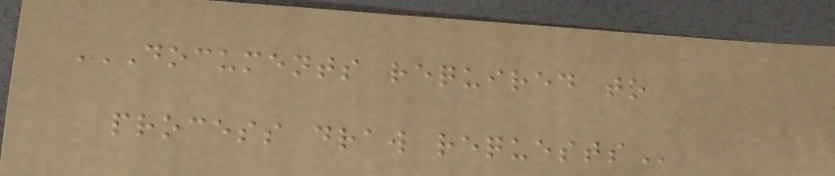DOCUMENTS REQUIRED TO
PROCESS DRAW REQUESTS
